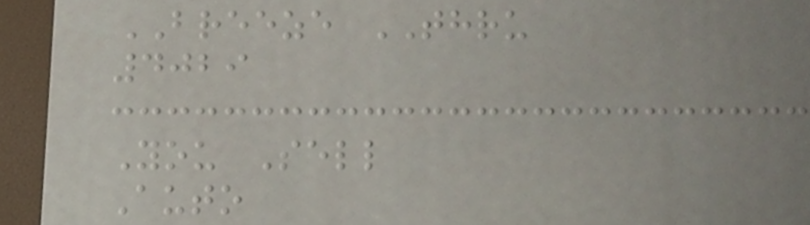BREEZE THRU
4029
You Sell
Auto
